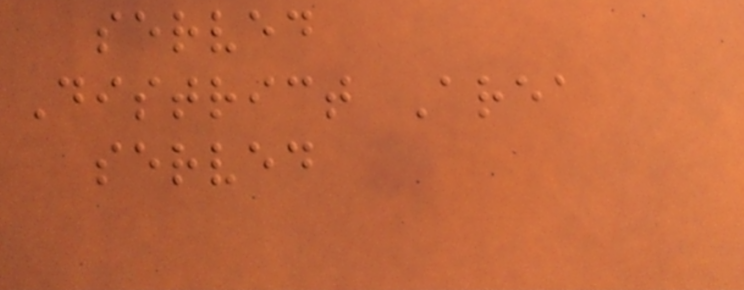served
District Area
served
